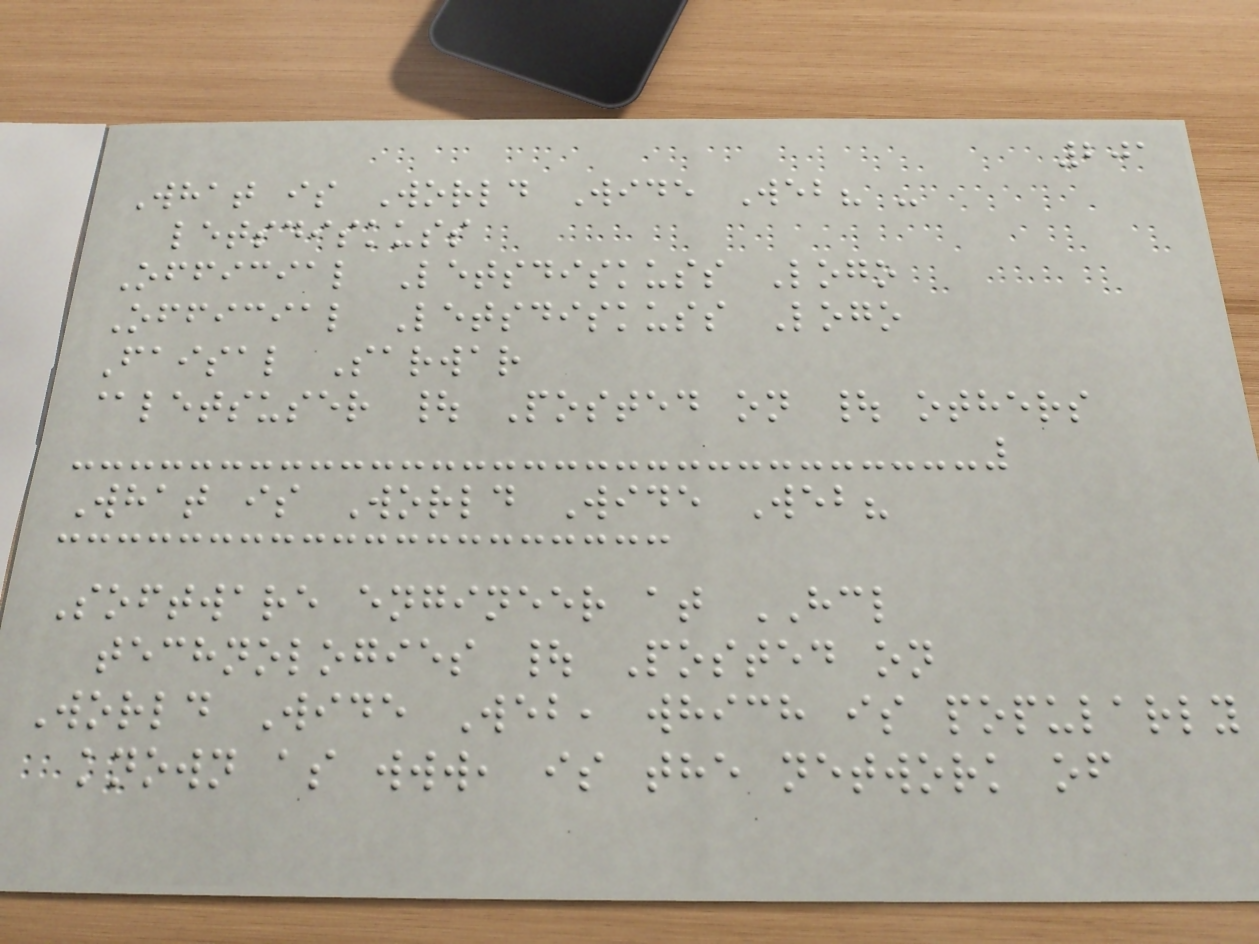201
What is World Wide Web? -
letsdiskuss
Official Letsdiskuss Logo
Official Letsdiskuss Logo
Faisal Sarwar
@letsuser | Posted on | others
What is World Wide Web?
Software engineer at HCL
technologies | Posted on
World Wide Web, which is popularly
known as www, is the network of
